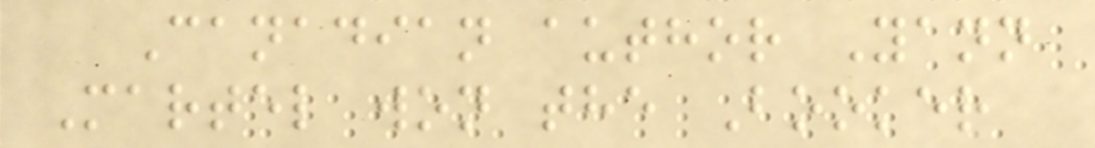Canadian author Yann
Martel won the Booker
